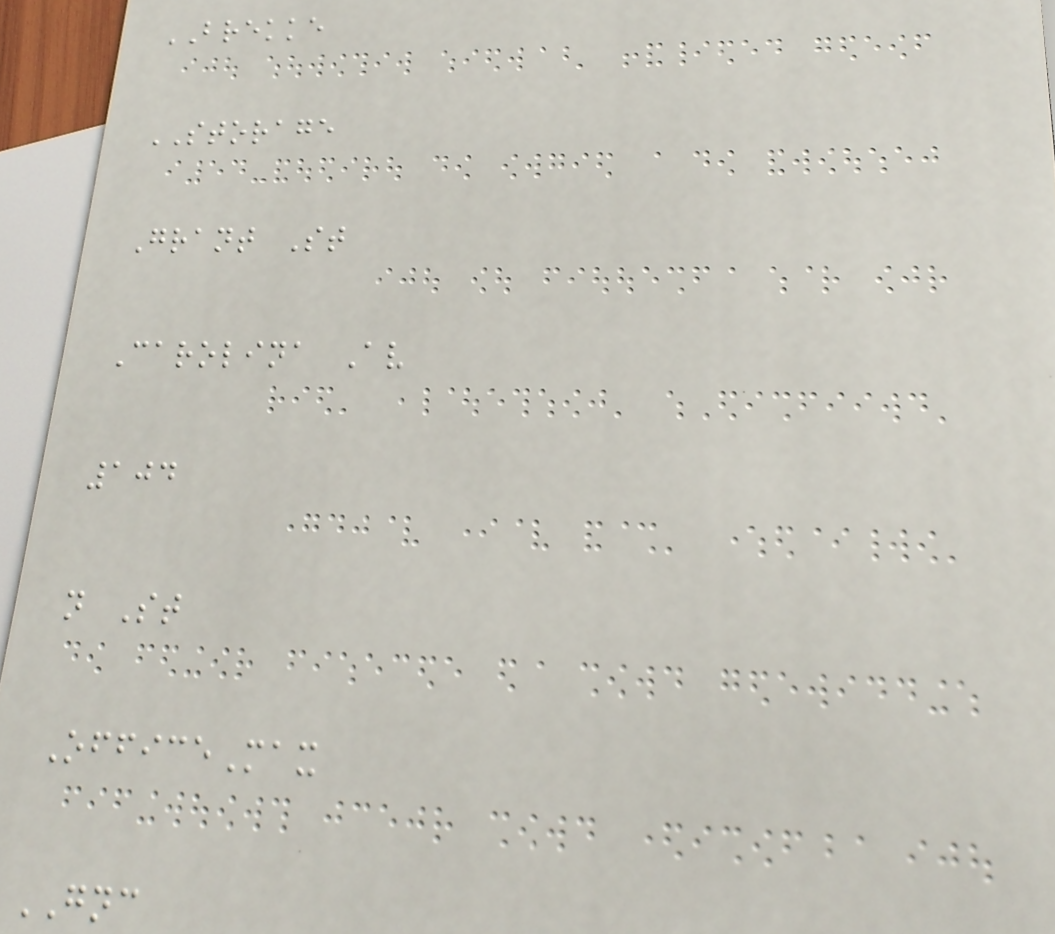BREKKE
STORAGE
Grant St
Carolina Av
104
n St
OfficeMax
GNC
